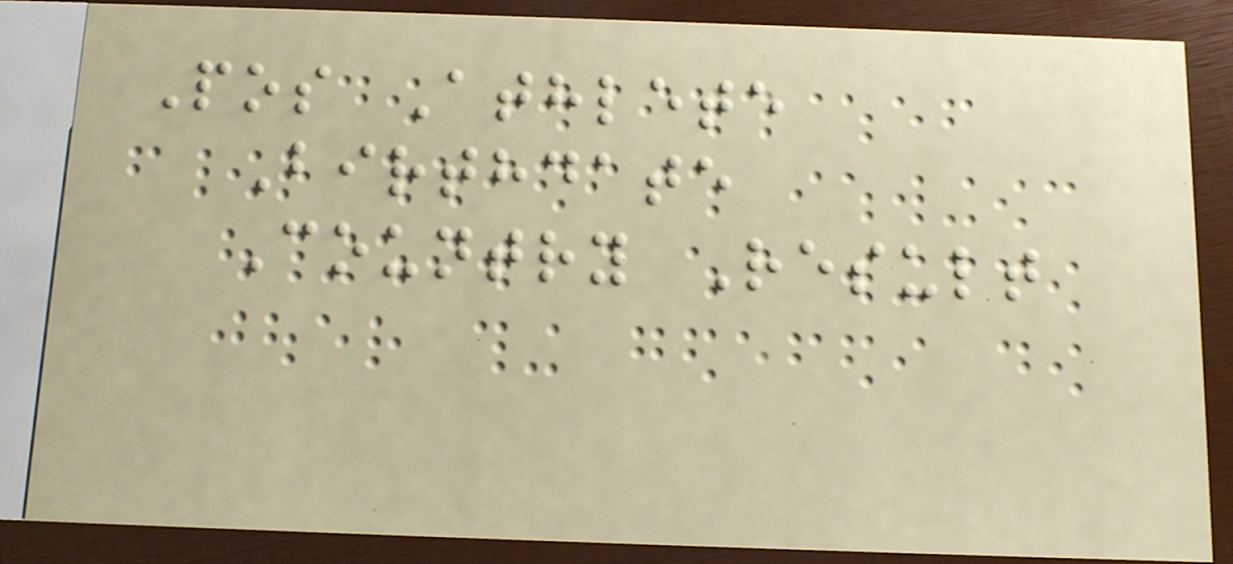Pos Athlete
Birthdate
Country Result
